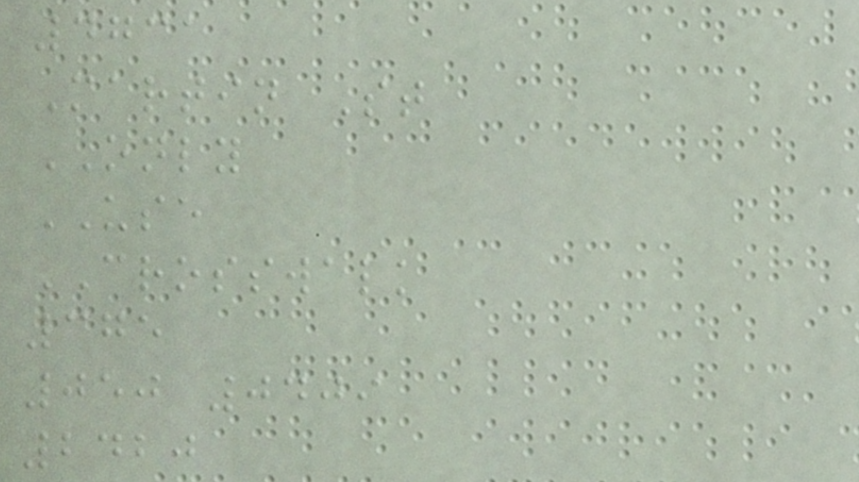4731
Martin St
ONLY
USE
CROSSWALK
375
050 0409
2420
